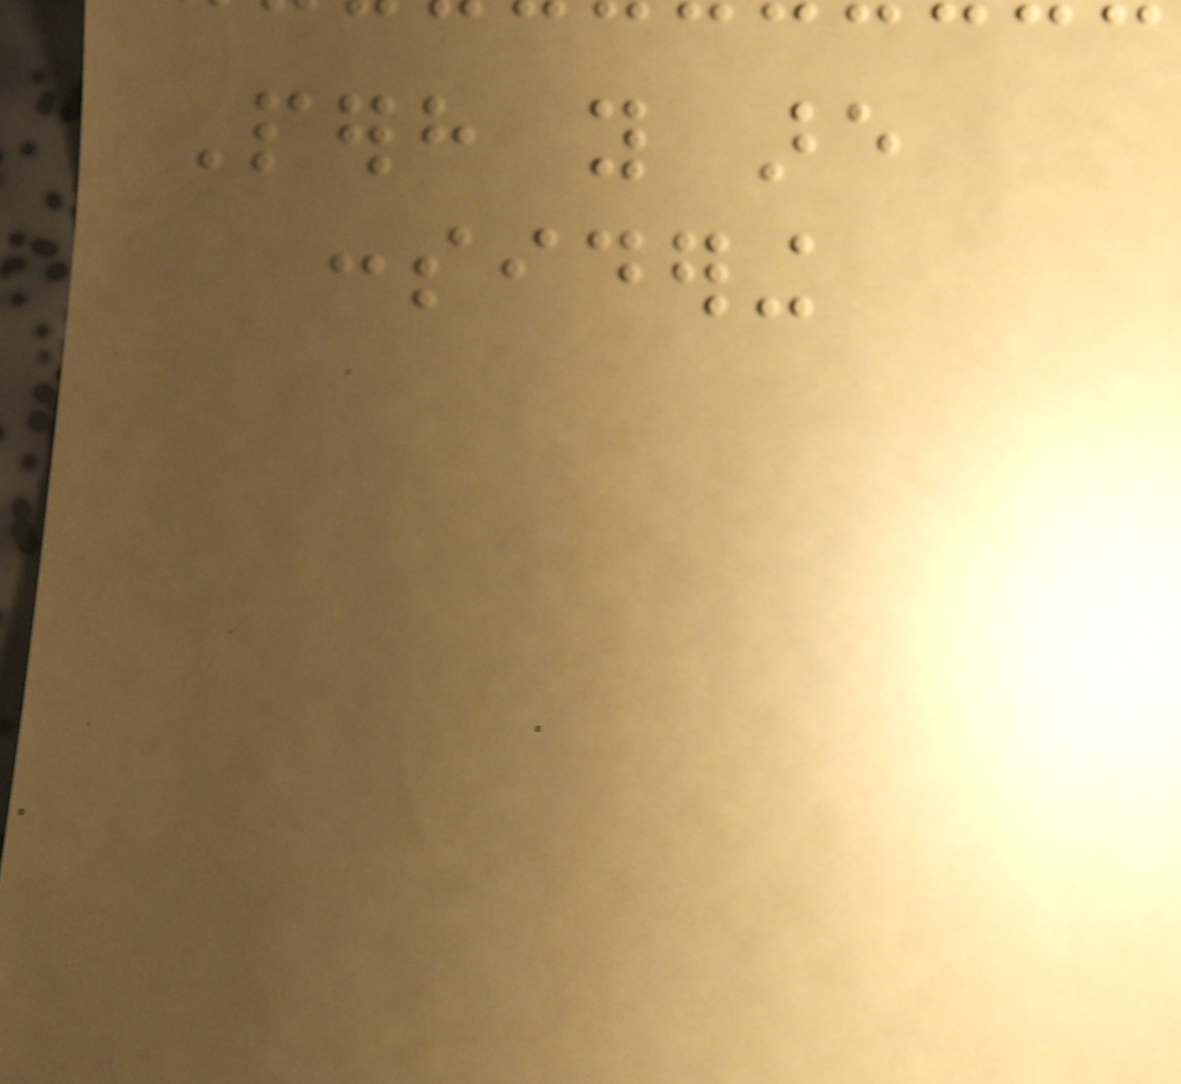Perhaps you are
considering
